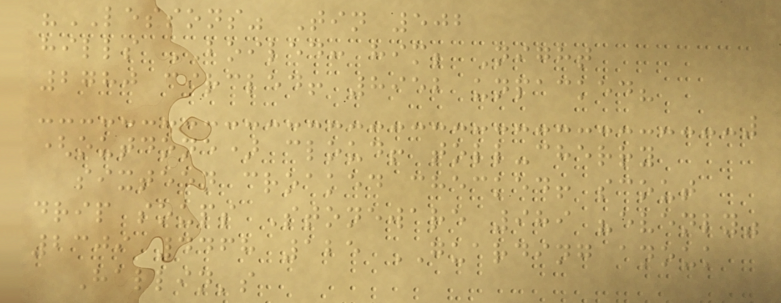"LESSONS" Tin 502
hills BOILED: him; Night
2780 circled! 8952 unpacked?
(outdone) cloud! toll-cherry
sixteen croaked checked! scout
drip soups Stoneware 989 "evenly"
2309 4468 125 GUARDING anouk
Hallin's
